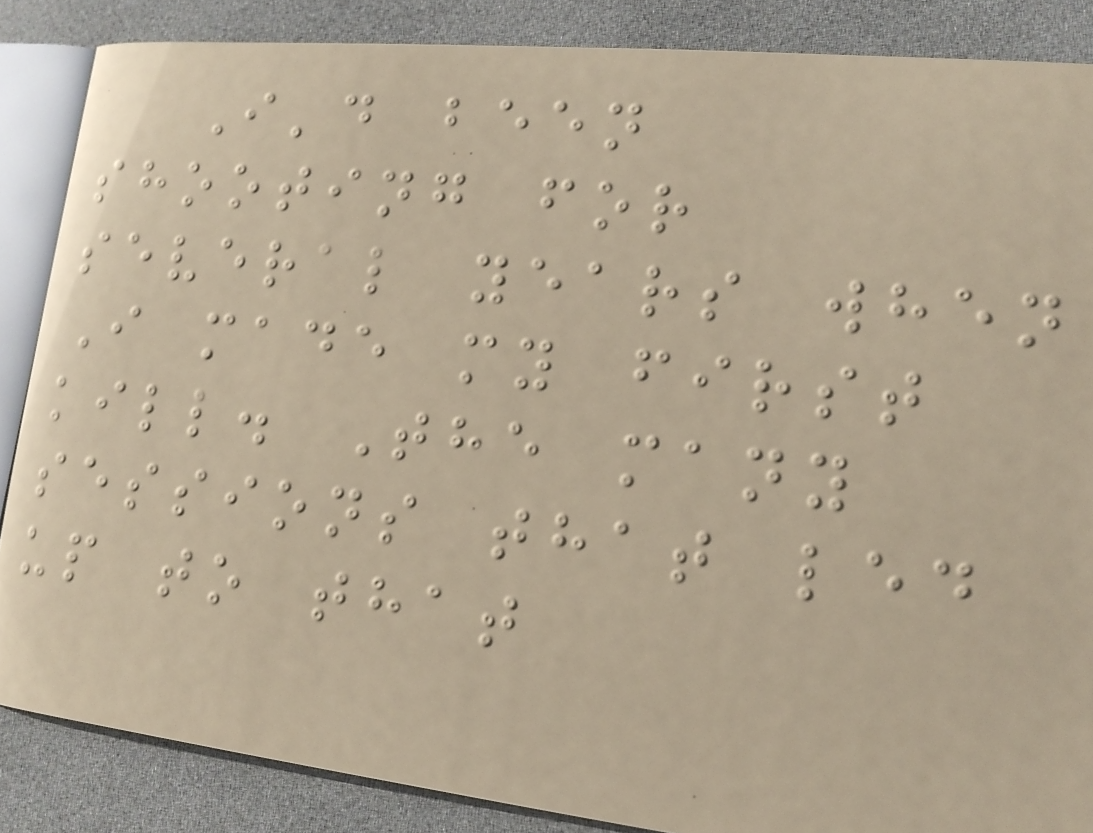I'd been
shooting for
several years when
I made my first
kill. The many
sessions that led
up to that
